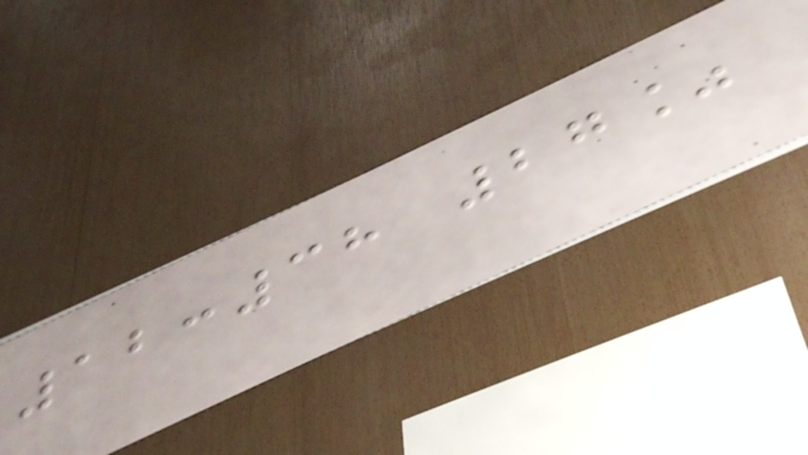12:38 27%
